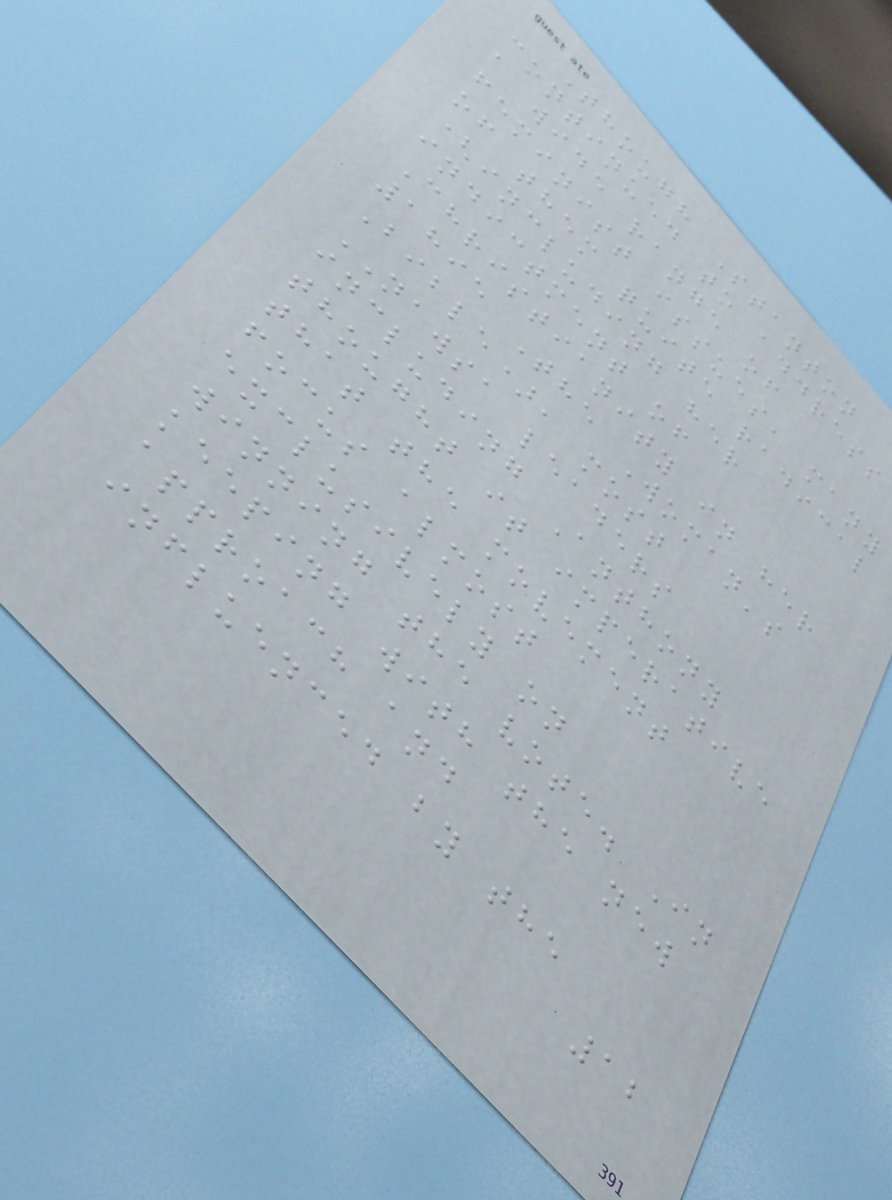Though Stanton
continued to address
a wide range of
feminist issues, many
of them quite radical
(including her
indictment of
Christianity in her
1895 The Woman's
Bible), most
NAWSA leaders
including Anthony
thought it imperative
that the movement
focus almost
exclusively on
winning the vote. In
keeping with the new
approach and
influenced by the
12
